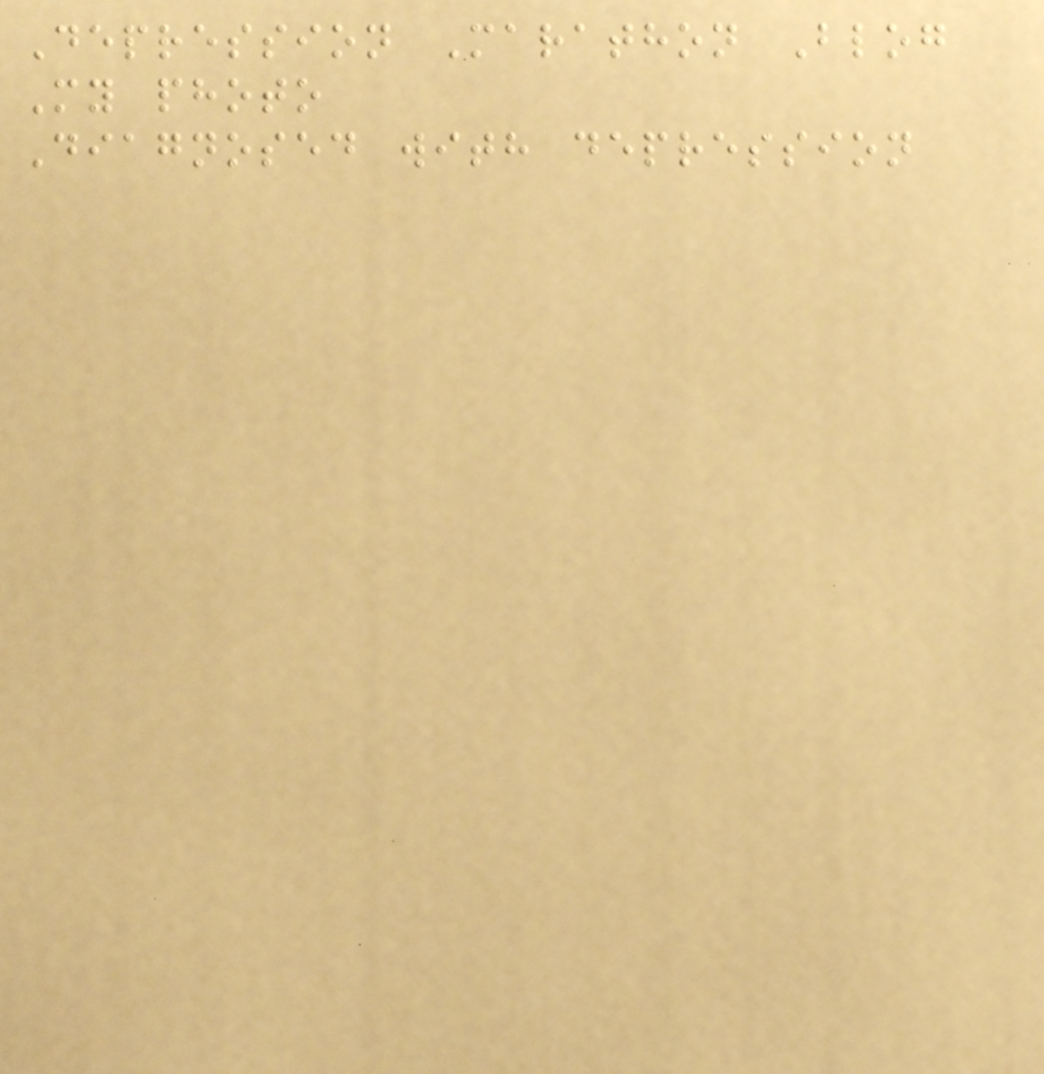Depression Marathon Blog
My photo
Diagnosed with depression
